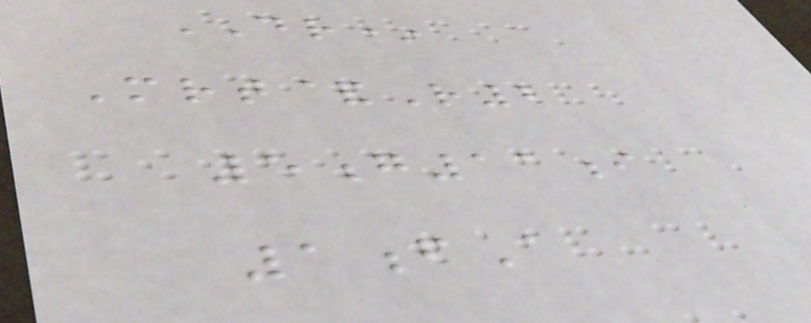DR*
Mrt&R2
5g11i
1fA
